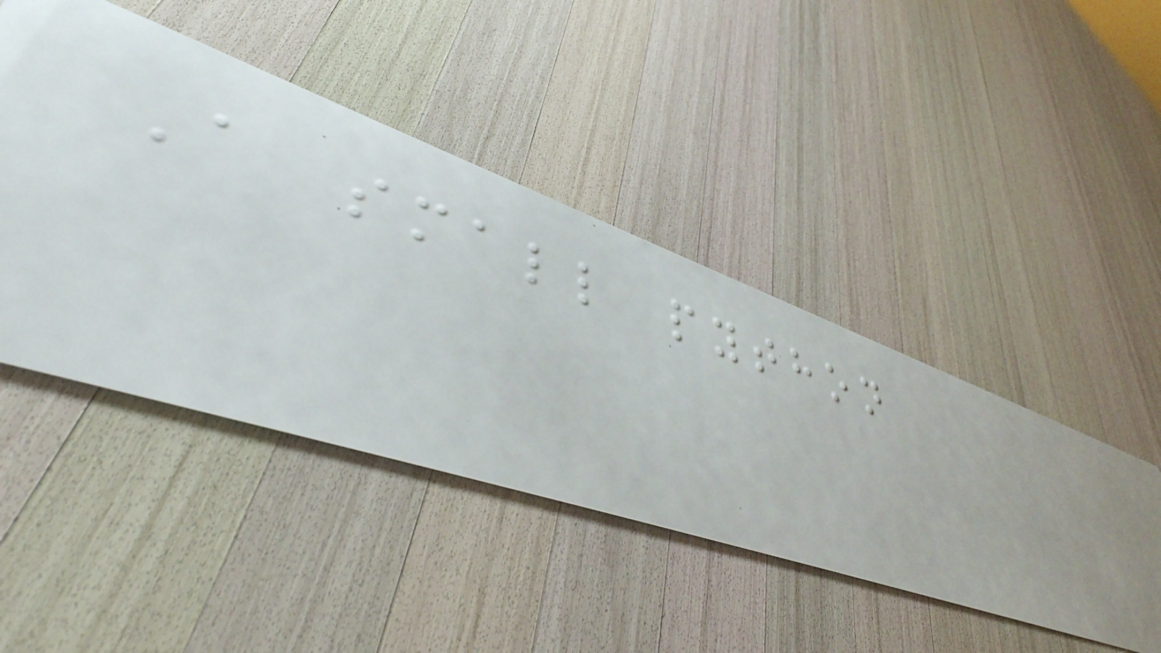A small python
